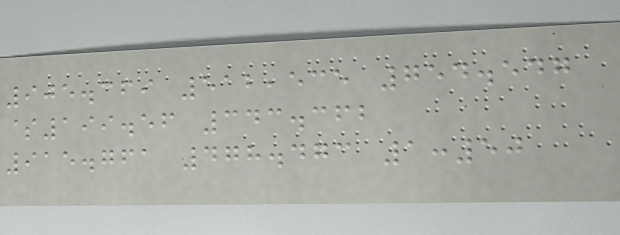905.369 512,535 754.547
$199.56 343.362
915.761 478.473 1:50
